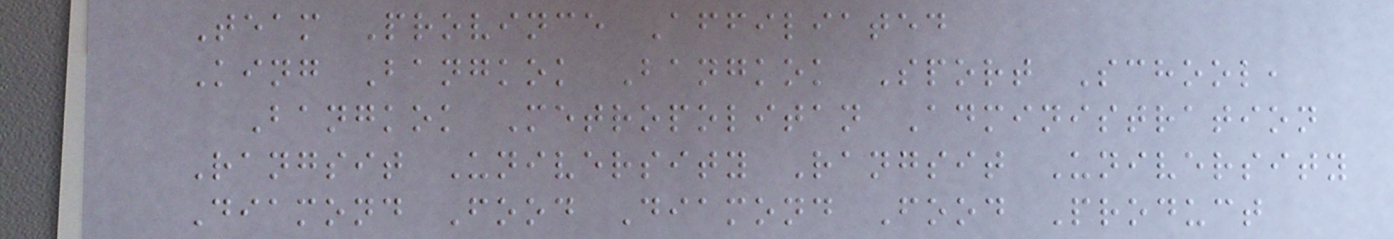Team Province Affiliated
King Bangkok Bangkok Sport School,
Bangkok Metropolitan Administration
Rangsit University Rangsit University
Diamond Food Diamond Food Product
